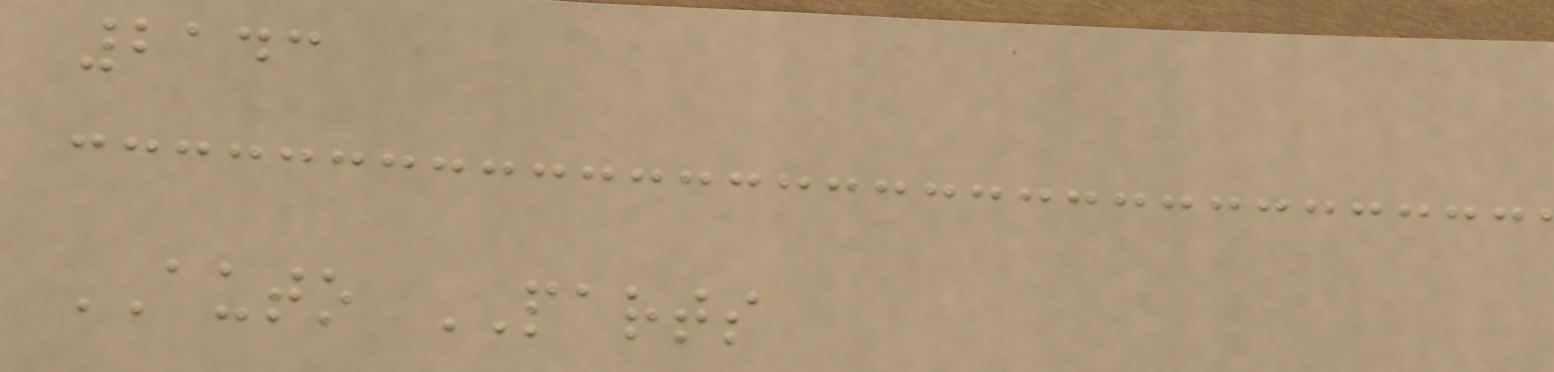2143
AUTO PARTS
